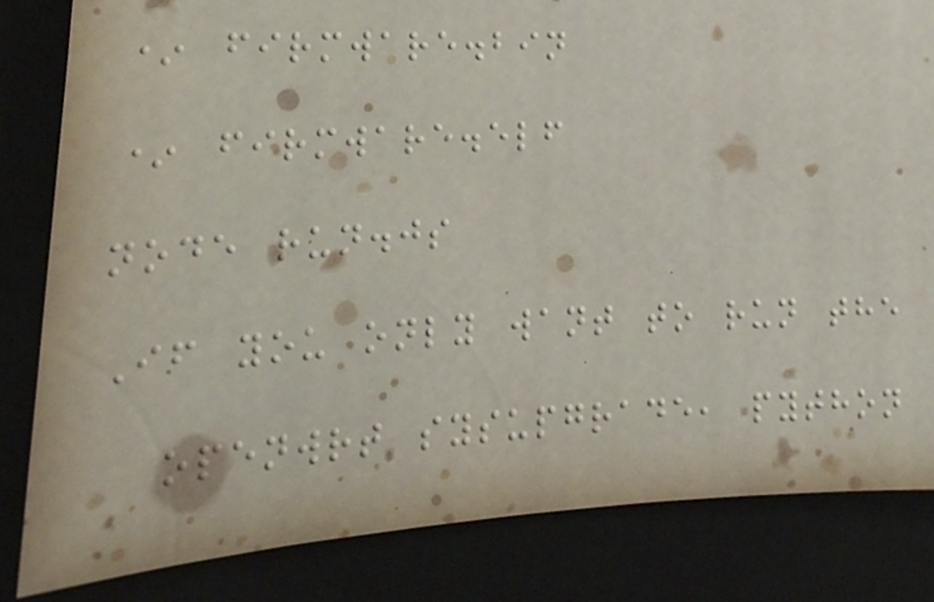* firmware.bin
* firmware.elf
node run.js
If you only want to run the
openwrt sysupgrade, python
